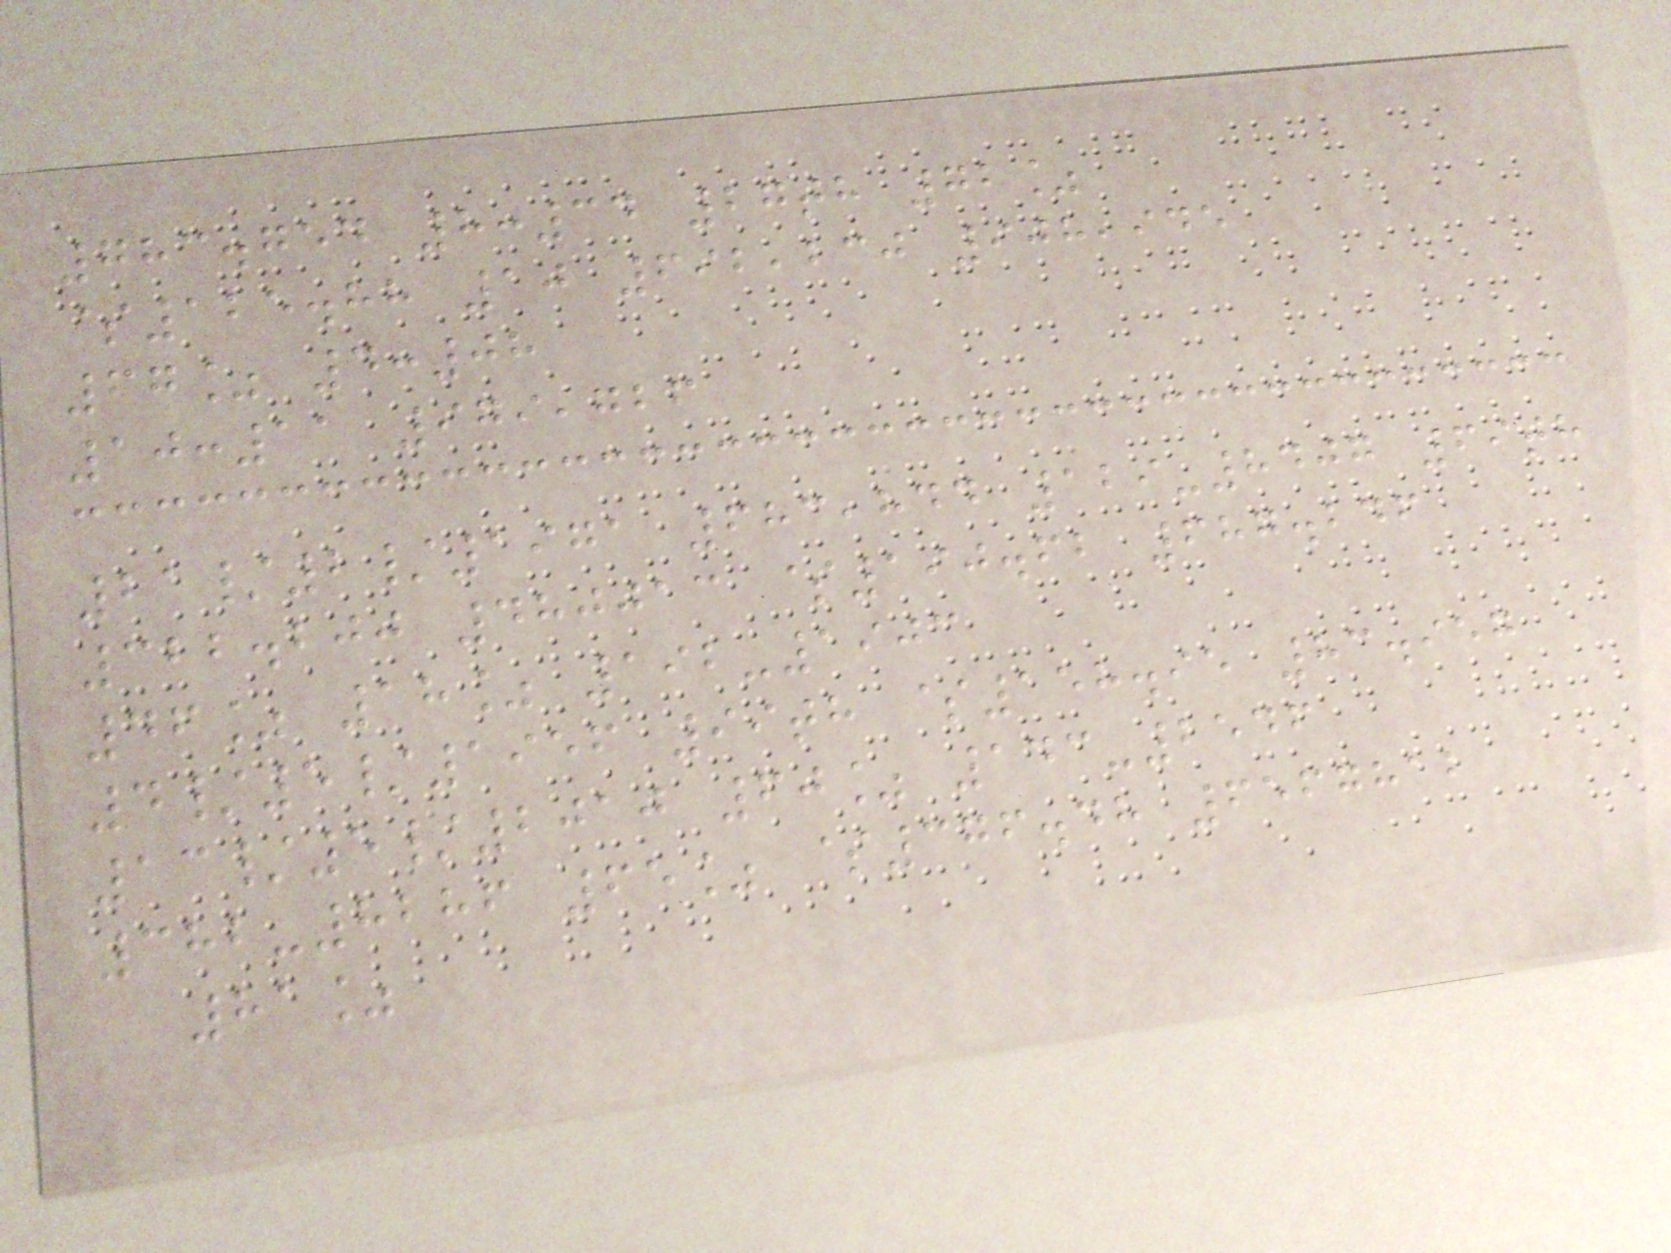783.754 8:34 27th 72%
$125.88 10 692,230 908,945
67% 4:08
10:11 979,726
21/2/1971 683,844 129-8407 69th
322.200 480013 $190.62 687.246
46% 18% 192-1903
4/5/1956 99th $158.95 83.957
13/5/2010 60% 143-2546
382-8286 65% $376.48 6567812
81%
